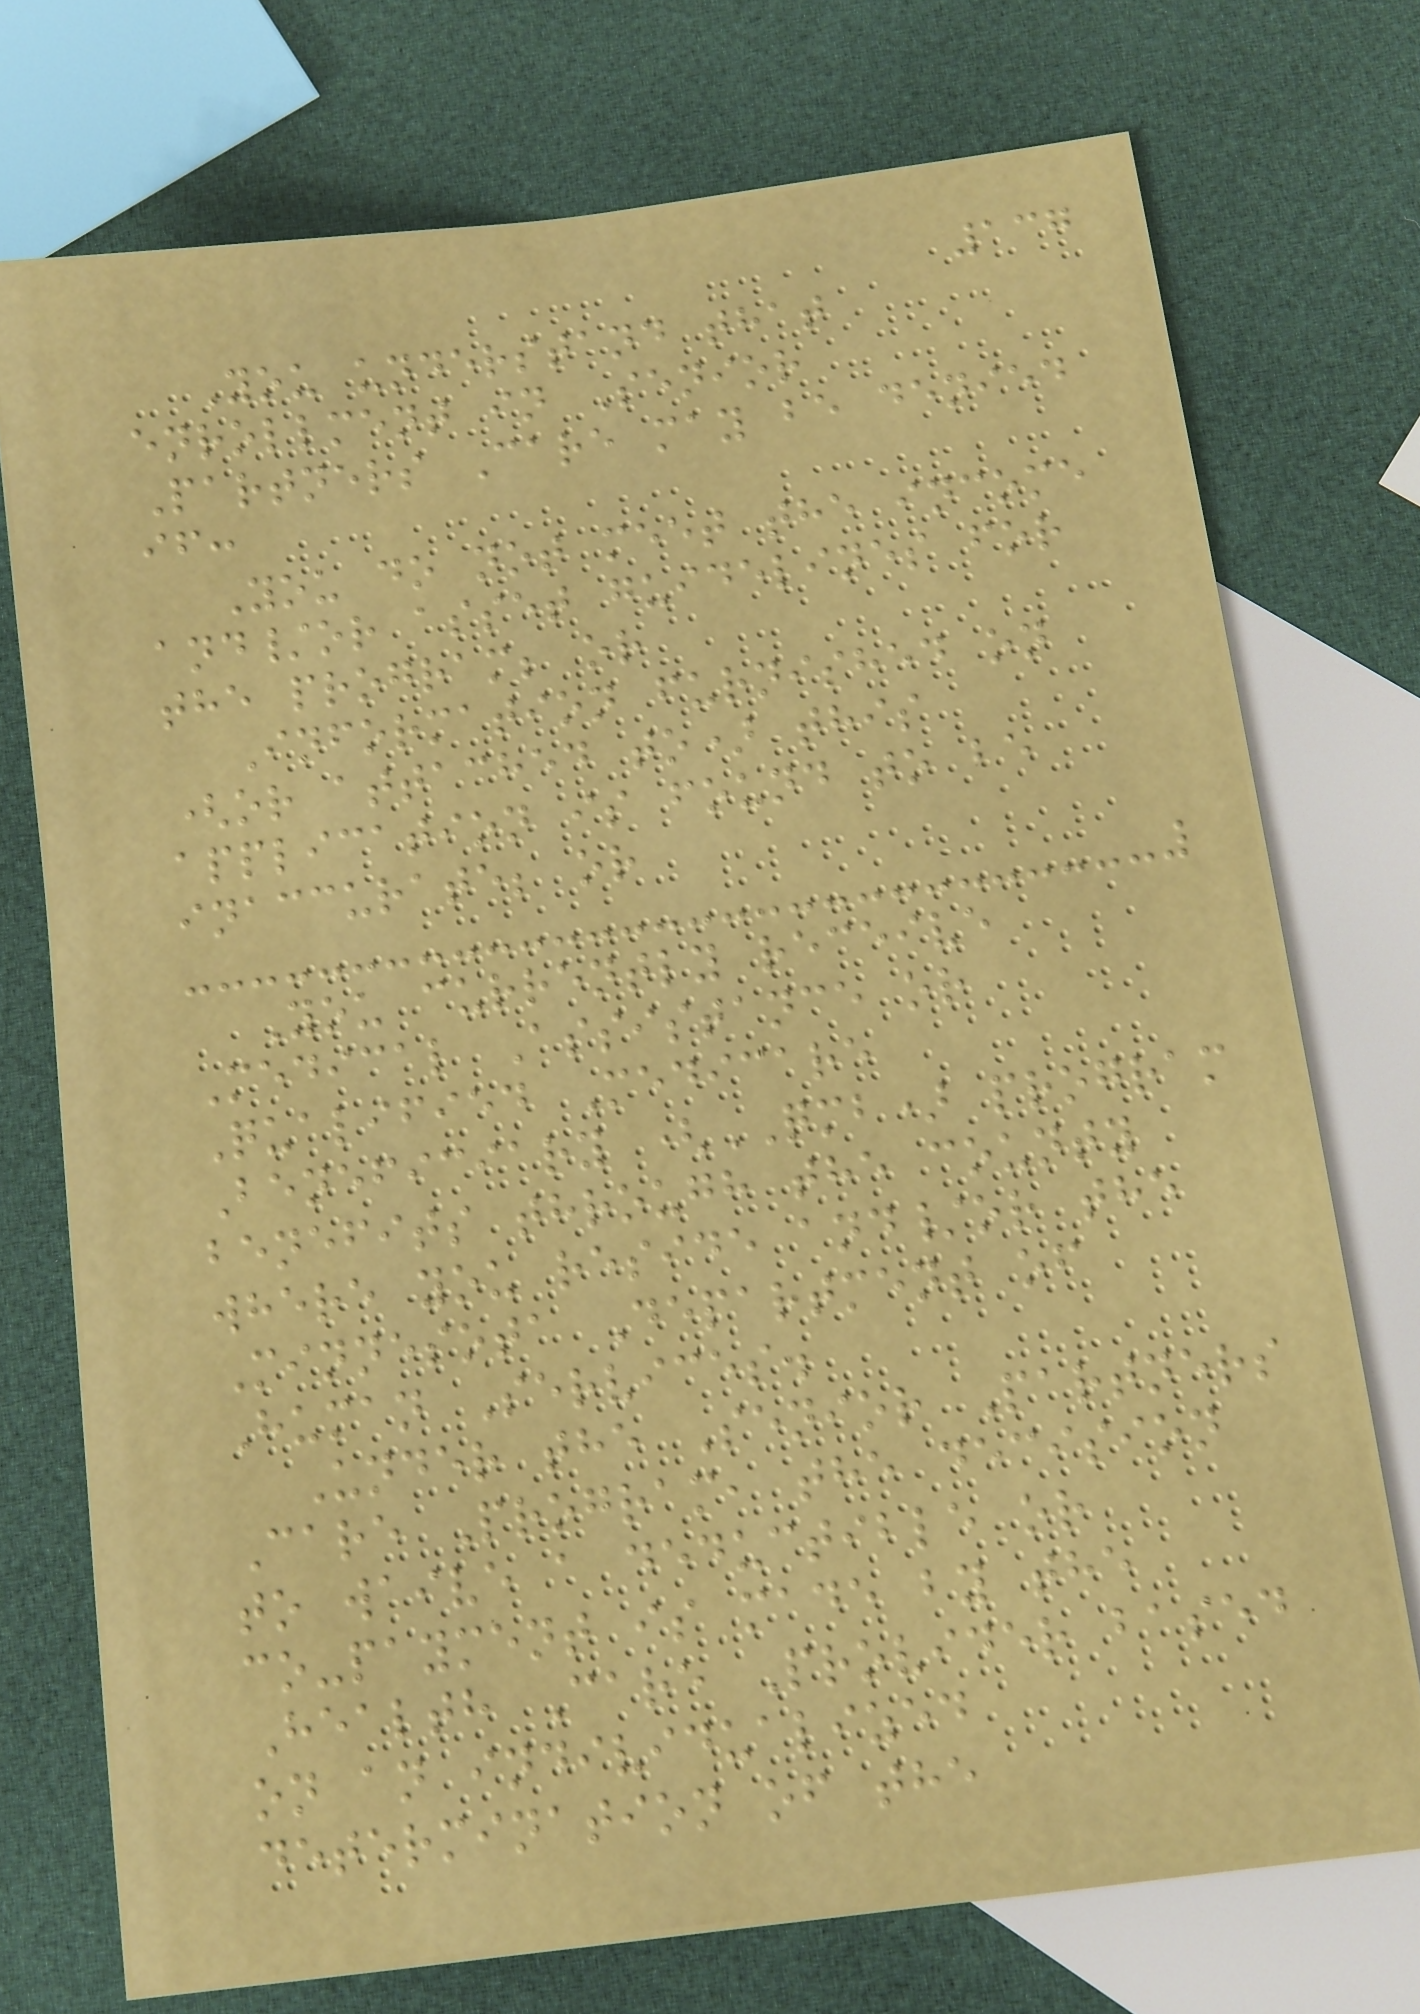137
You understand that
enrollment in Senior
Partners Care may be denied
if:
You do not meet the income
and/or asset guidelines for
the program; or
Information furnished on
(or attached to) this
application is found to be
inaccurate; or
You currently receive
Medical Assistance or
Qualified Medicare
Beneficiary (QMB) program
benefits through the county
where you reside and/or the
Minnesota Department of
Human Services.
Under the Senior Partners
Care Program, the decision
to waive a deductible or
co-payment is made by the
Health Care Provider based
on an individualized
determination of the
